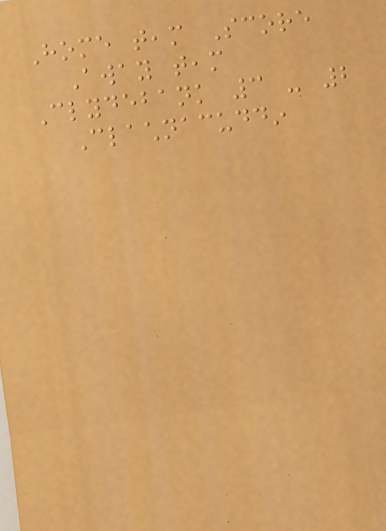Home team Score
Away team
Clydebank 3 - 2
Clachnacuddin
